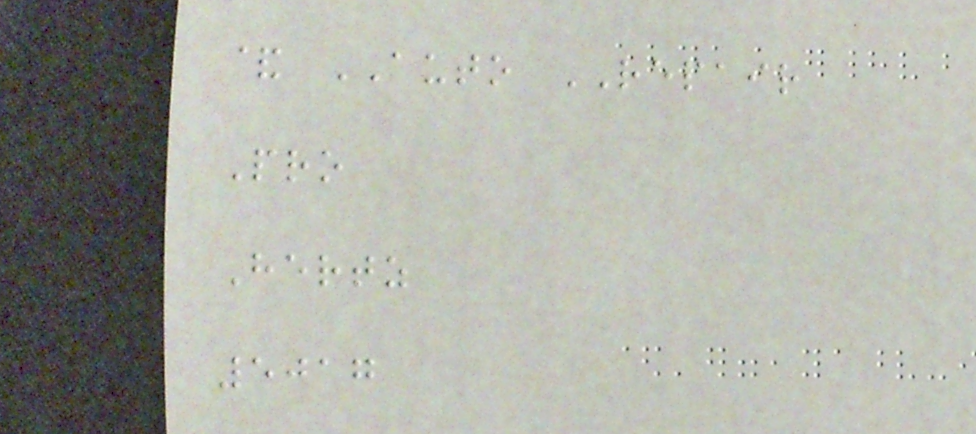& AUTO REPAIR
Pro
Hertz
5017
